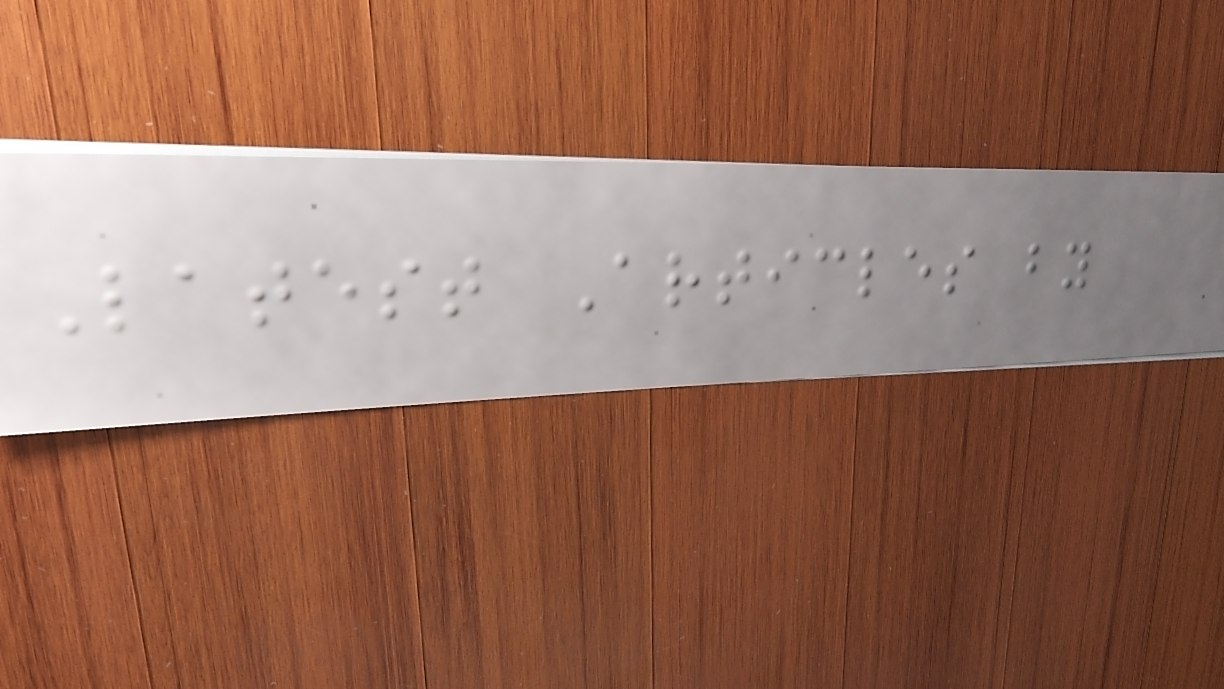Latest Articles by
